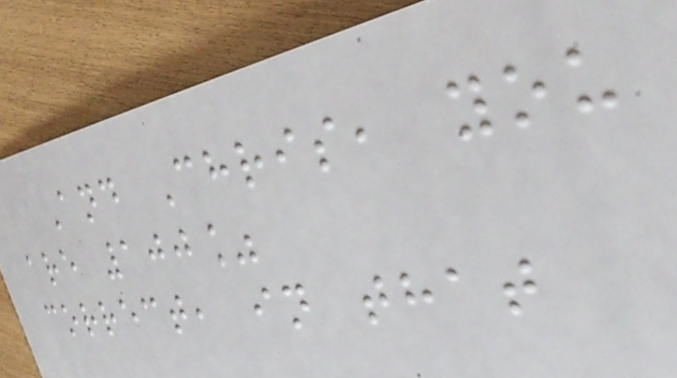And Chris, you
are 100%
correct, in that
